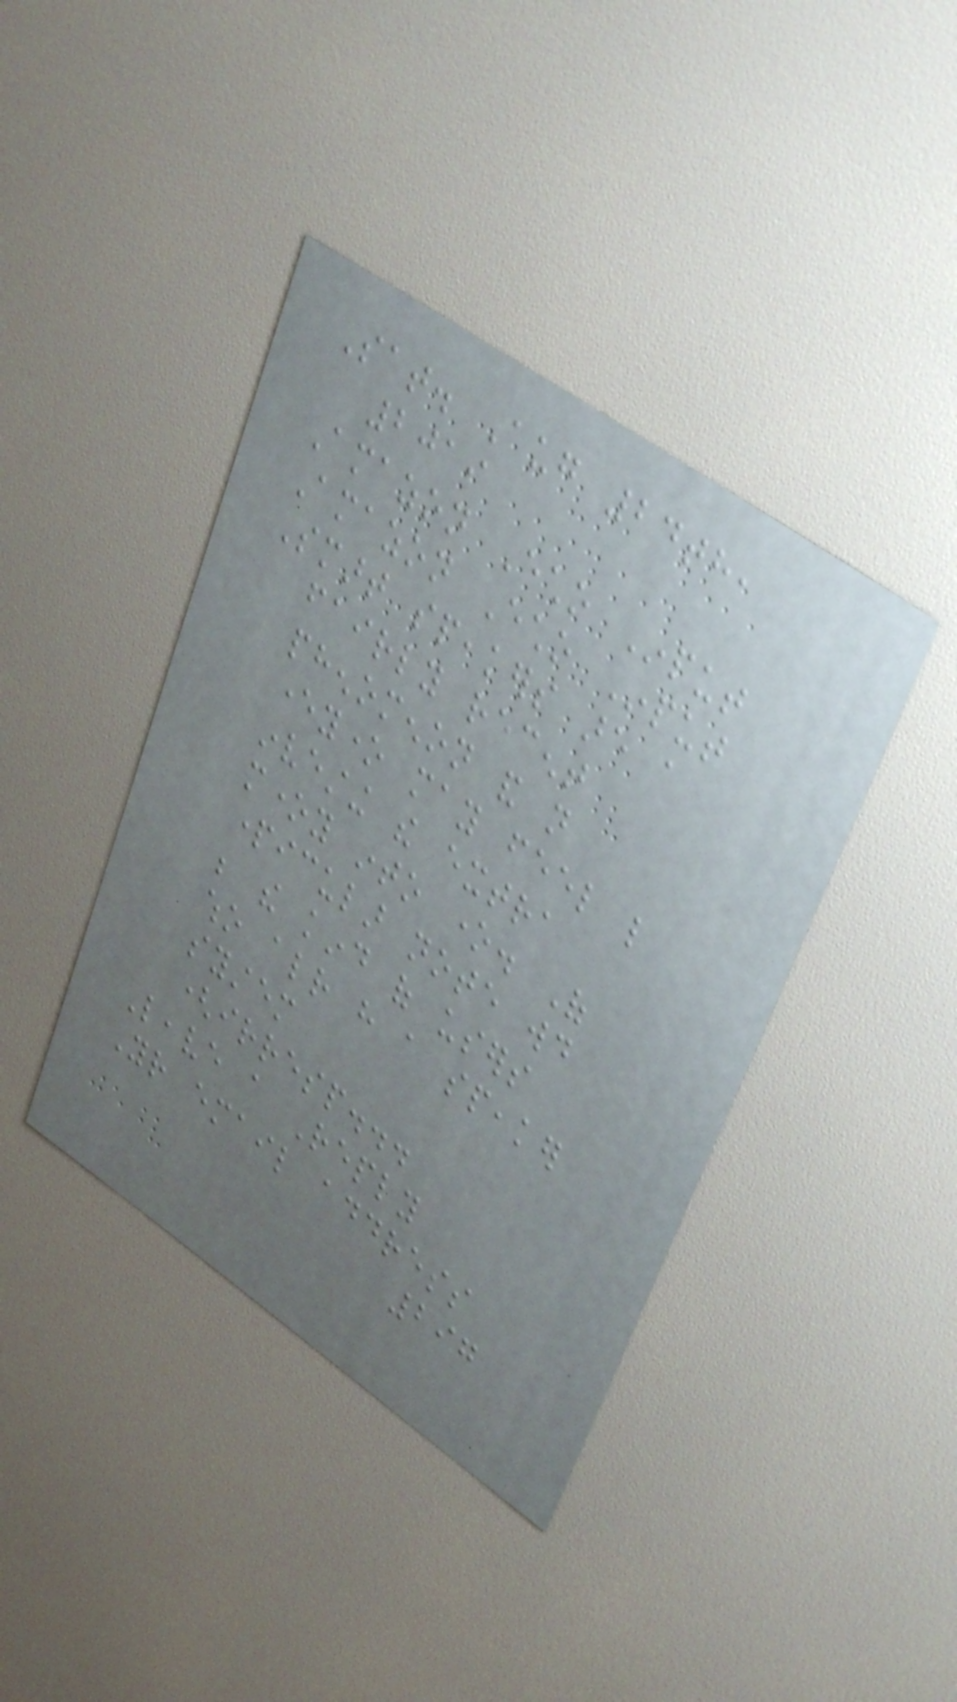Sat. Aug 24th,
2019
Amazon Echo Input
Amazon Echo Input
Smart speakers are a
fairly recent
phenomenon and not
everyone may feel like
investing the extra
money into one. Of
particular note would
be the kind of users
who already have a speaker
system
(irresp...
Leave a Reply
Your email address
297
